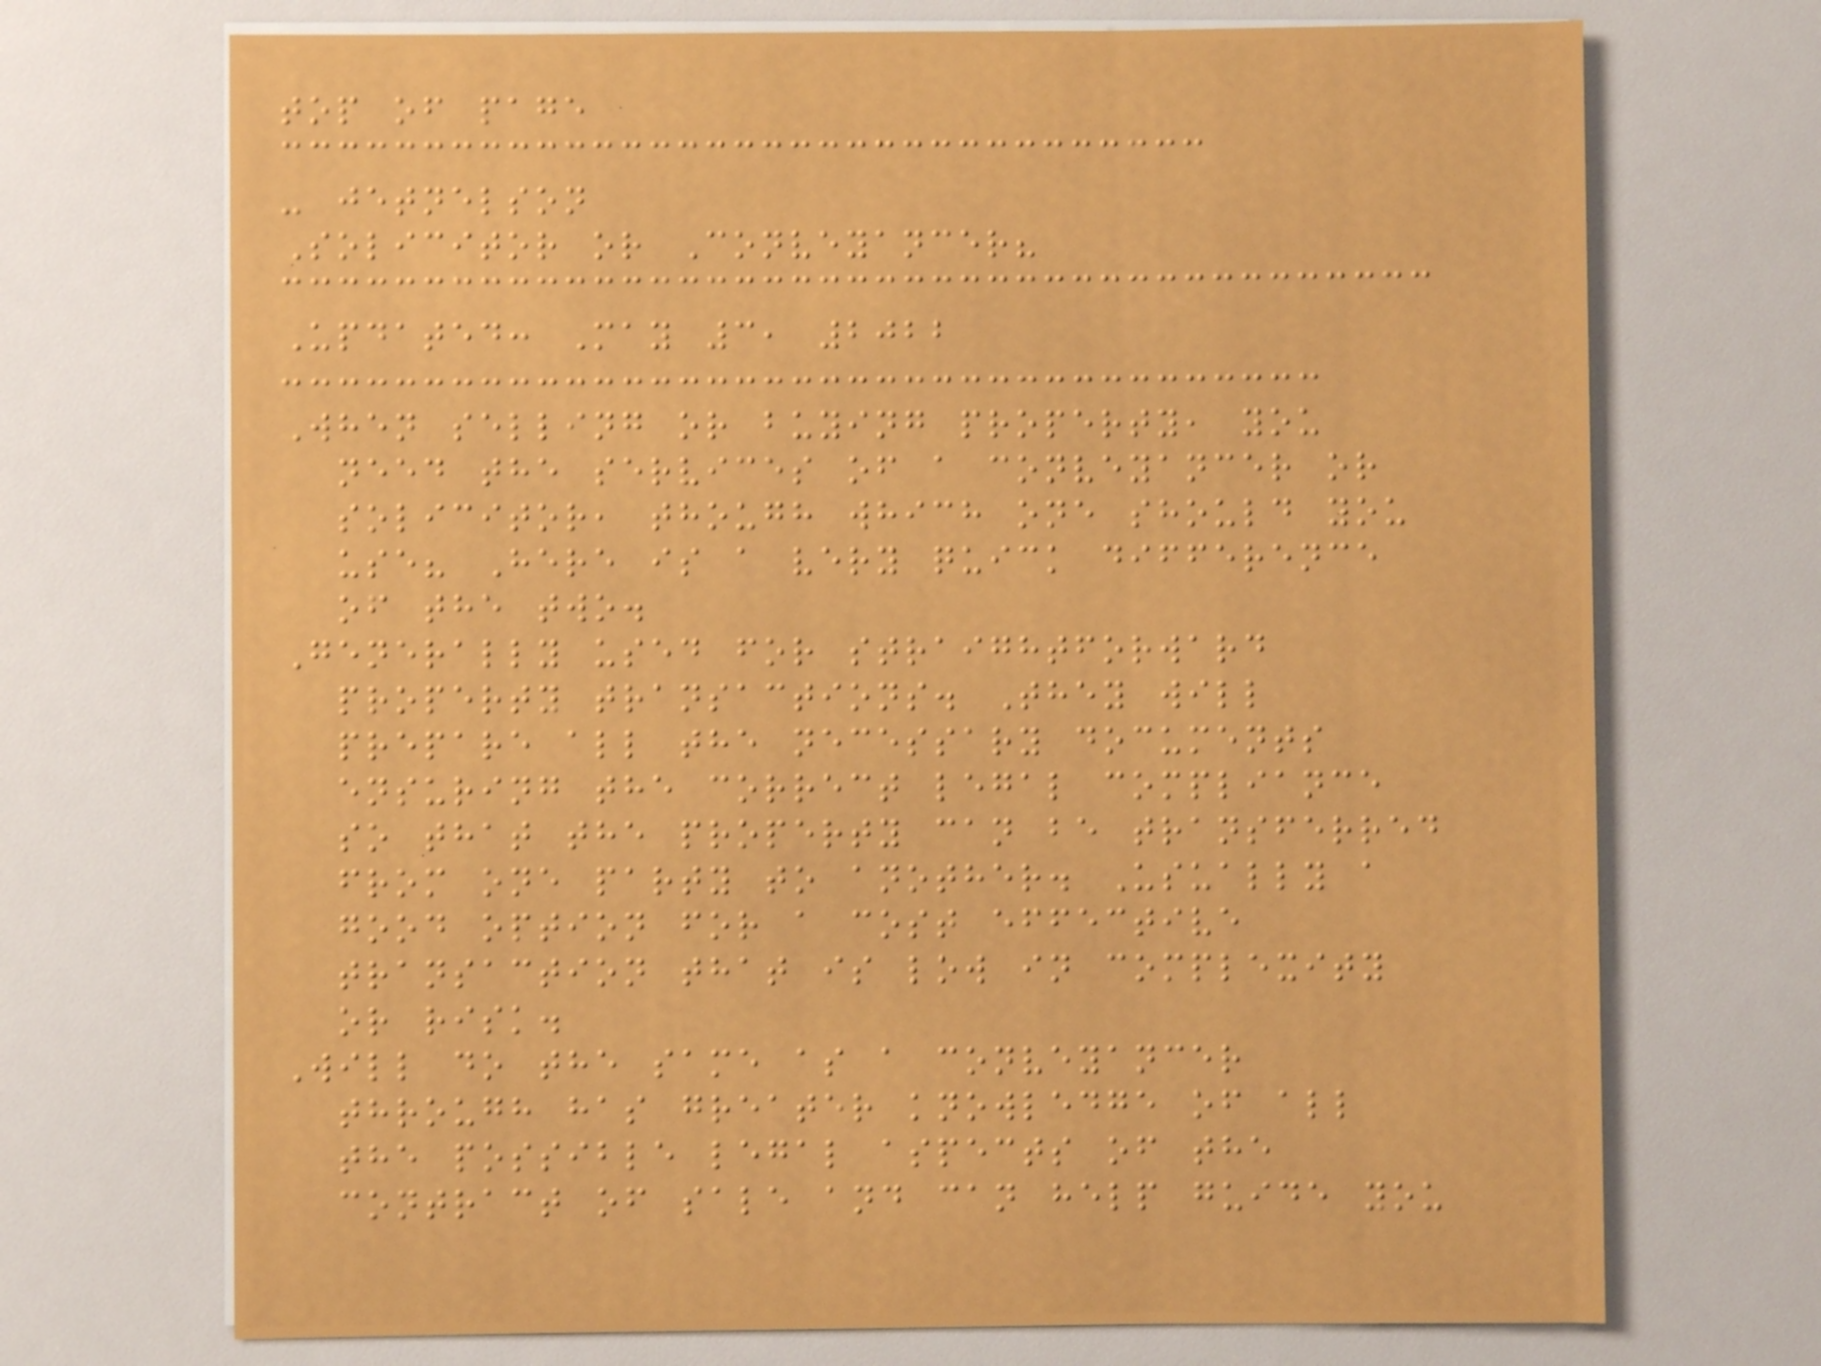top of page
- jetnelson
Solicitor or Conveyancer?
Updated: May 3, 2022
When selling or buying property, you
need the services of a conveyancer or
solicitor, though which one should you
use? Here is a very quick difference
of the two.
Generally used for straightforward
property transactions. They will
prepare all the necessary documents
ensuring the correct legal compliance
so that the property can be transferred
from one party to another. Usually a
good option for a cost effective
transaction that is low in complexity
or risk.
Will do the same as a conveyancer
through has greater knowledge of all
the possible legal aspects of the
contract of sale and can help guide you
